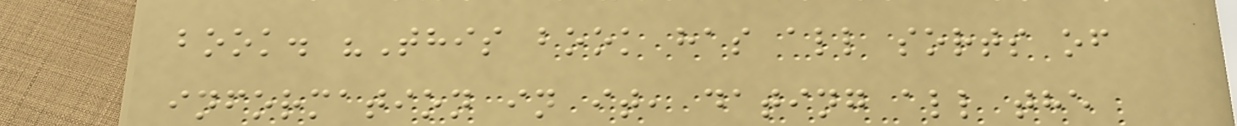book. "This book has all sorts of
information in it, dating all the
